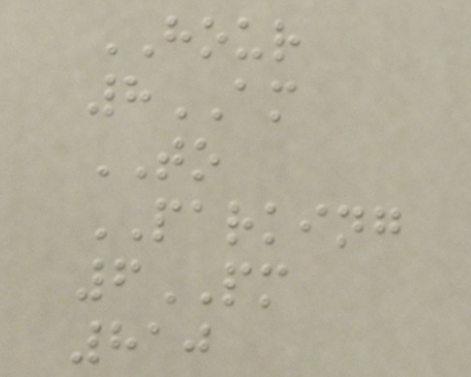HOUR
8AM
TO
PARKING
6PM
810
